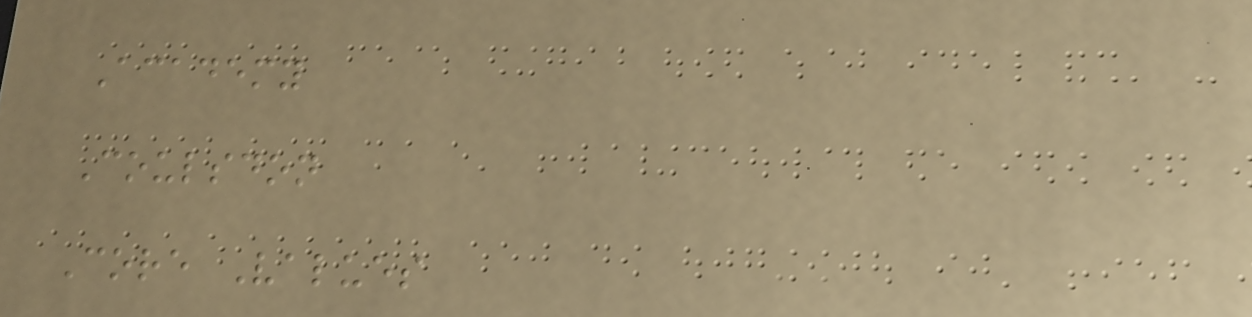Academy
Coulsdon
Core Values
